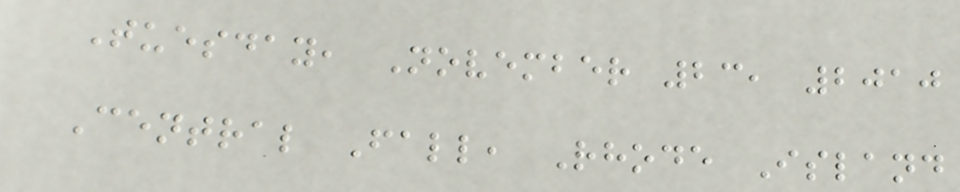Tuesday, November 23, 2010
Central Fall, Rhode Island
